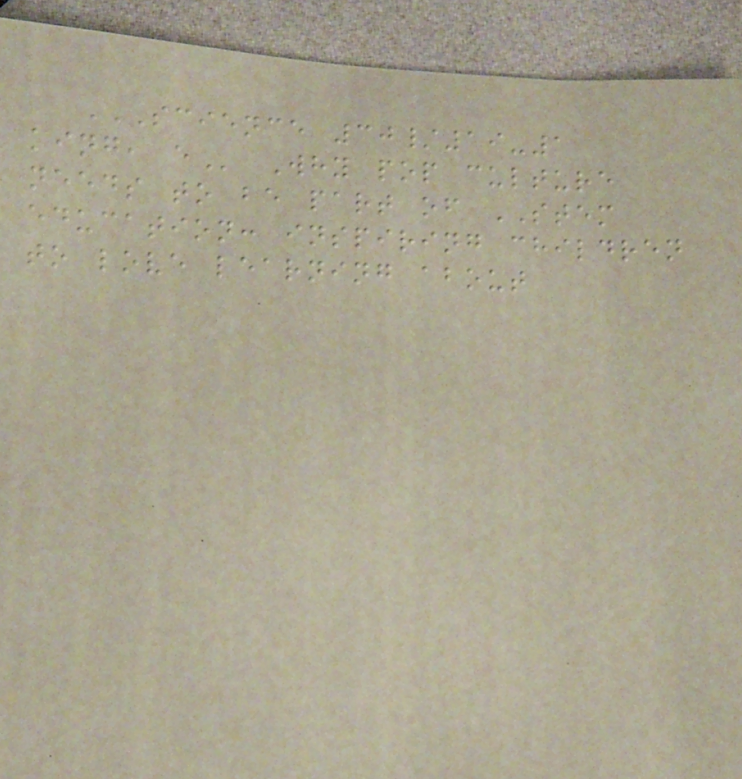SCIENCE 30/19-1
KING, E Why pop culture
needs to be part of STEM
education: inspiring children
to love learning about
